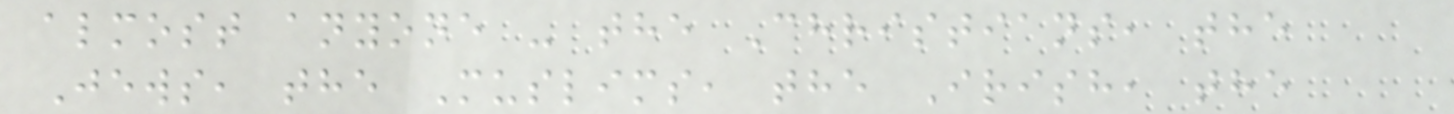almost anyone - the Christians, the
Jews, the Muslims, the Irish, the
